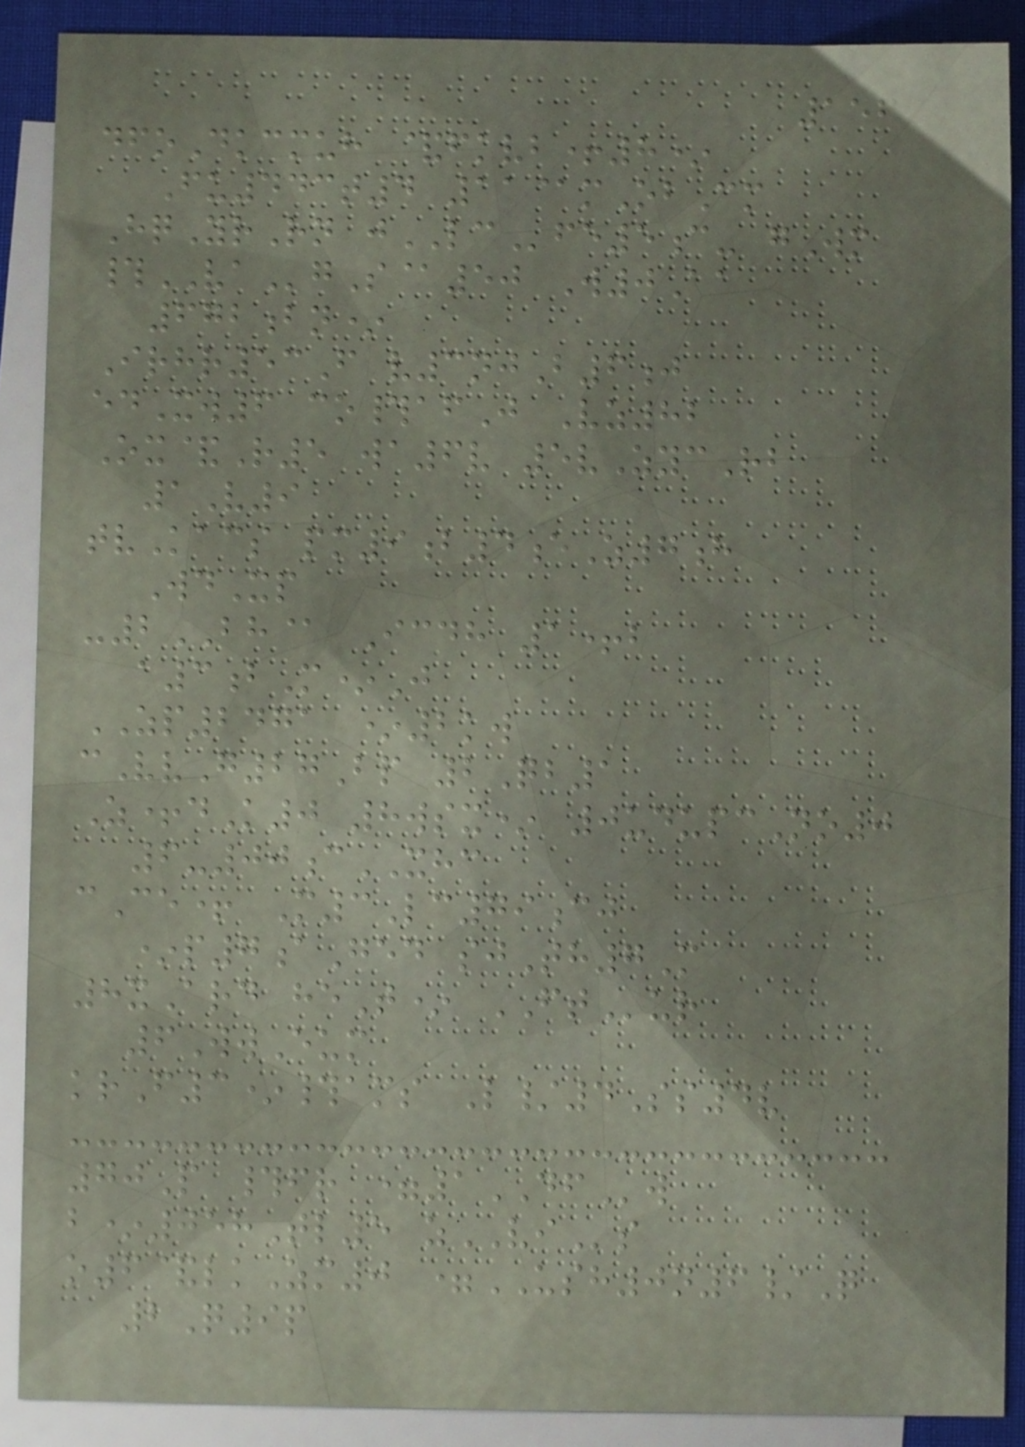156
dfoDkcmuh &fkvb+8*
Fu443t4 11@mObCm
HqYrRn jLCfe5c- gWm
#VAgS@50 W0Aa
672bn*
Irhr53F v3njB6j
edXw6 co#afJ Vz82
Ox&R5 wa6v 5vZycRb
1V9
tvKacs pm9b4eZ7h
WdXp
-2BH@ Icdh 1+b
a3bM*J
ZP2471 *2kw
cVvG27Bp 2Qb1
Z+dK0 8wsx* 0udupcNo0
6-00cXHC
cCe+ M3Lc79cj
*p7aGed sjTh7M
8xArd heT* FTur
6WwEum
krF3*#ams L/4Ss4v
70P #fr =1DFw
b*058Tl5 zVIs
o6&lkZm0 =USH0n6/Q
2Q9p
